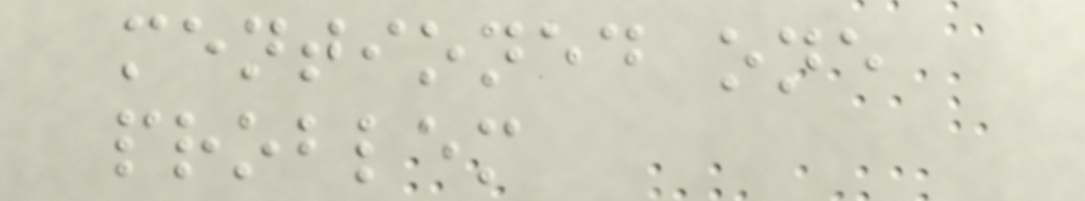mentioned one
problem
